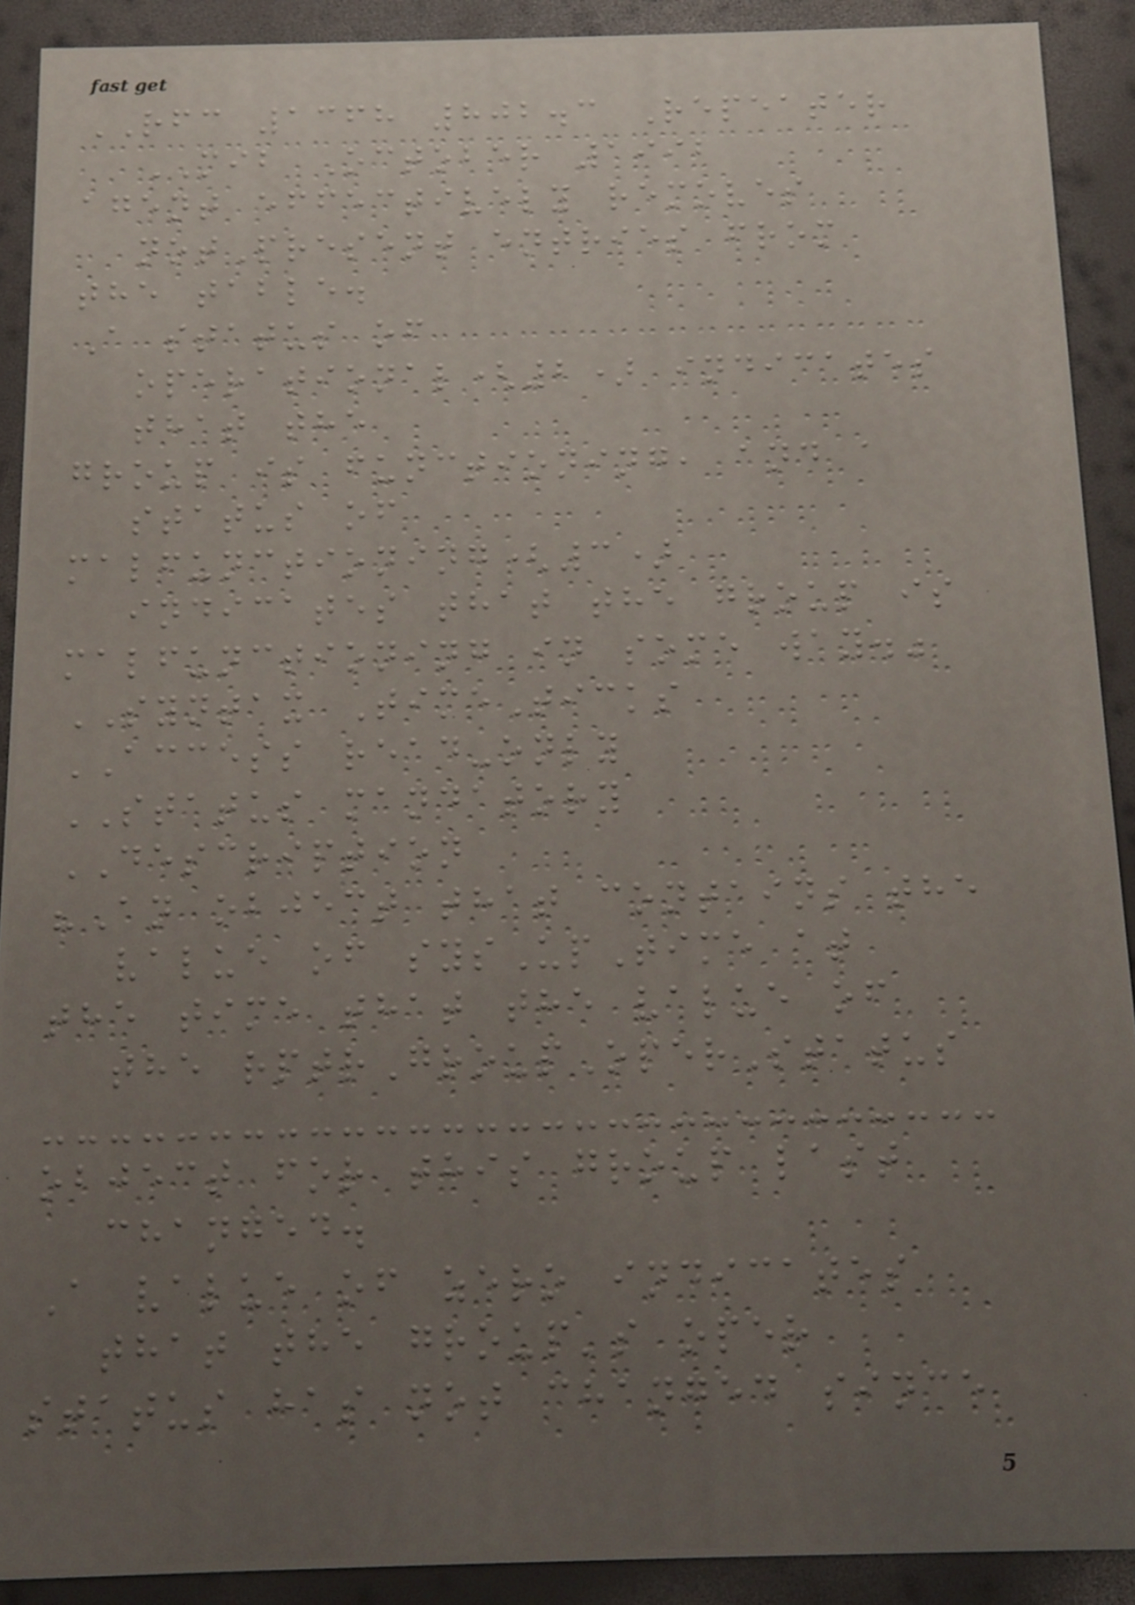RFC 1368 802.3 Repeater
MIB October 1992
agent effectively removes
notPresent entries from
the table.
A status of
operational(2) indicates
that the
group is functioning, and a
status of
malfunctioning(3)
indicates that the group is
malfunctioning in some way."
SYNTAX TimeTicks
ACCESS read-only
STATUS mandatory
DESCRIPTION
"An object that contains the
value of sysUpTime at
the time that the value of
the rptrGroupOperStatus
object for this group last
changed.
A value of zero indicates
that the group's oper
status has not changed since
